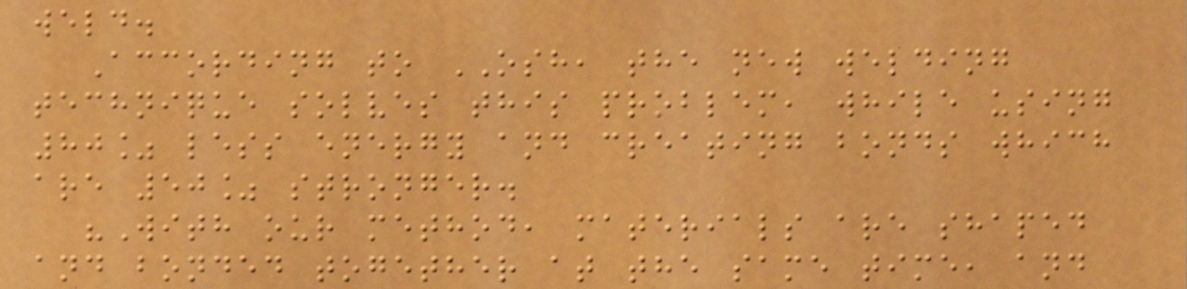weld.
According to OSH, the new welding
technique solves this problem, while using
80% less energy and creating bonds which
are 50% stronger.
"With our method, materials are shaped
and bonded together at the same time, and
